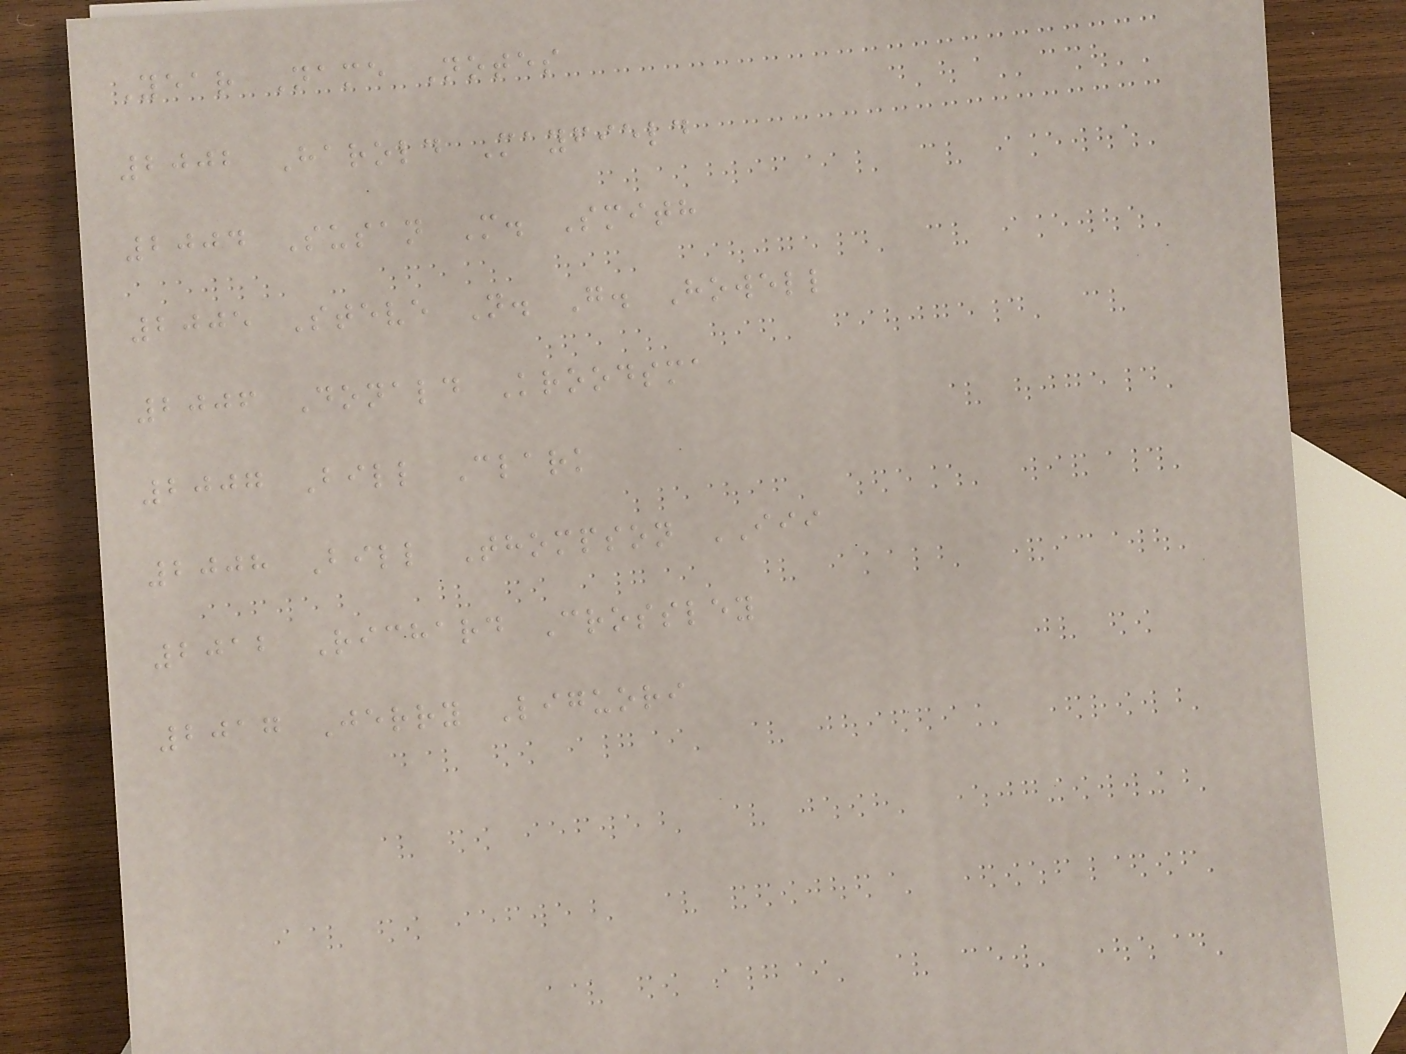Year Name Notes
2002 Harold Mayfield
2004 Susan M. Smith
2005 Steve N. G. Howell
2006 Donald Kroodsma
2007 Bill Clark
2008 Bill Thompson III
2012 Richard Crossley
2017 Jerry Liguori
